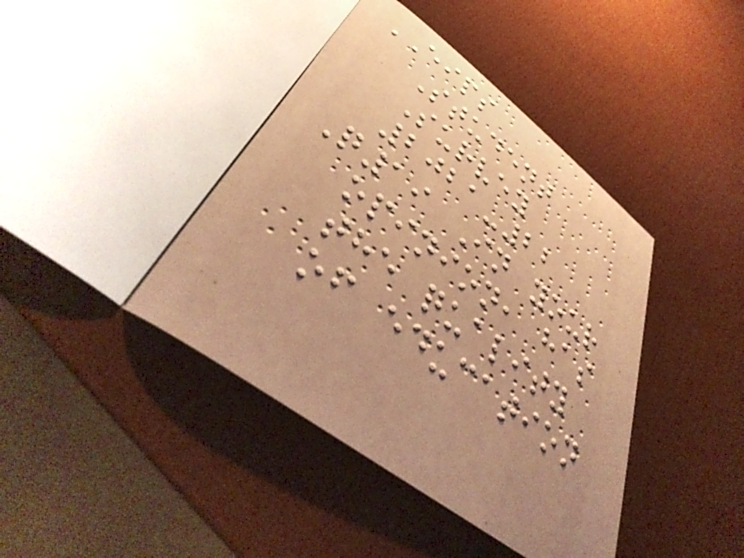EIPS
Student
Survey
2021-22
Q19 In your
opinion, has
the quality
of education
